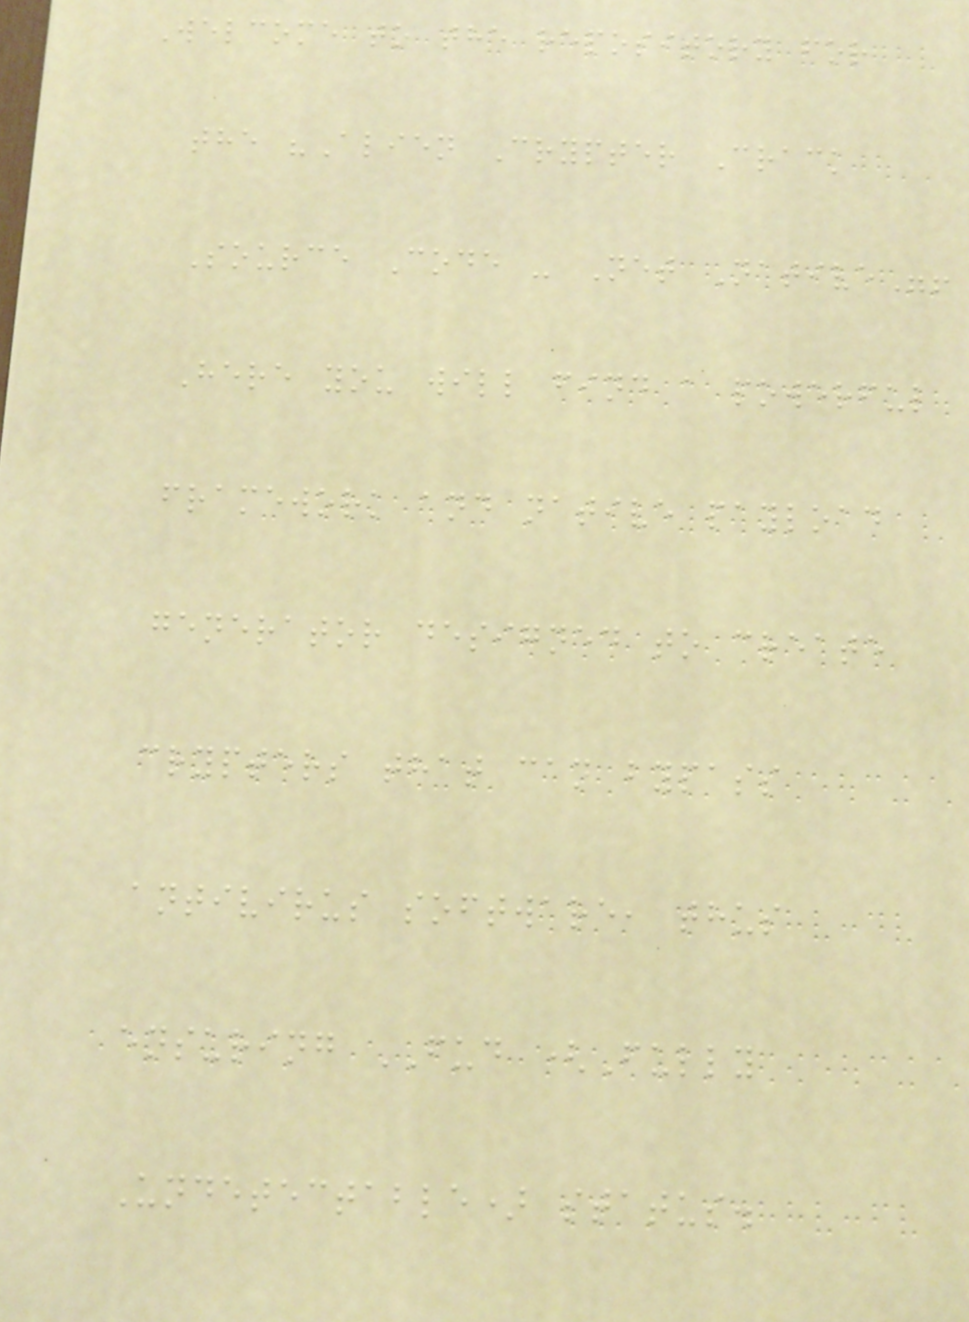Welcome to the repository for
the "Alien Crypter Crack
Source Code - Net Native"!
Here you will find a powerful
framework and native payload
generator designed to create
crypters that can bypass
antivirus software, thus
ensuring FUD (Fully
Undetectable) status.
